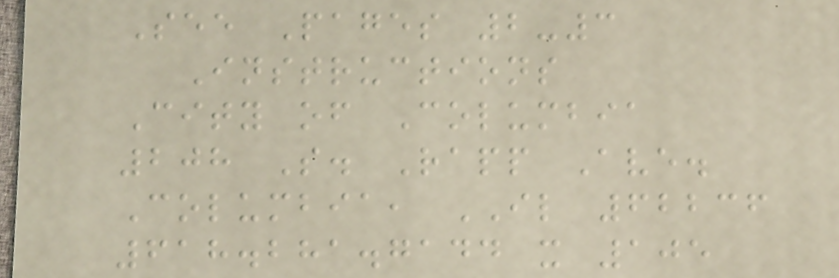See Pages 2-3
Instructions
City of Columbia
208 S. Rapp Ave.
Columbia, IL 62236
618.281.7144 x 105
